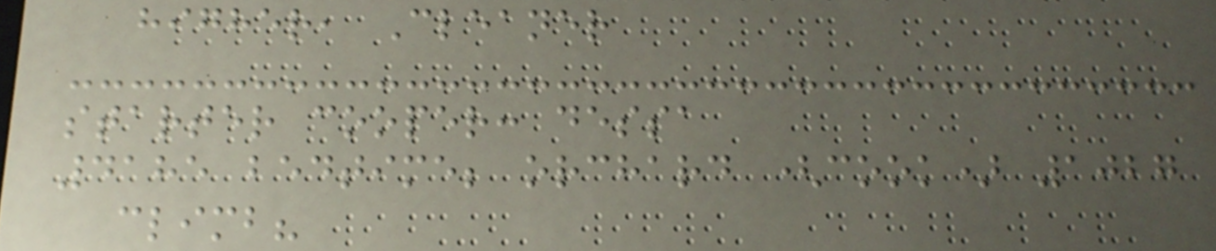higher, Cleaner
starter cooper: dessa
4185 bedtime; orchard (cook) 1027
climb?
